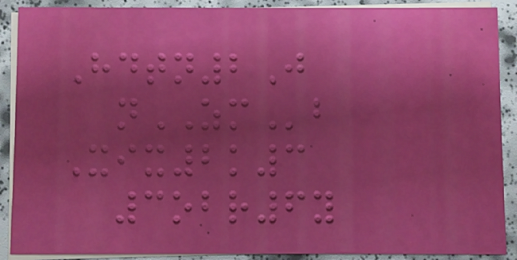Hdtn2J
nZMb
Xix2k3
3obr6y
